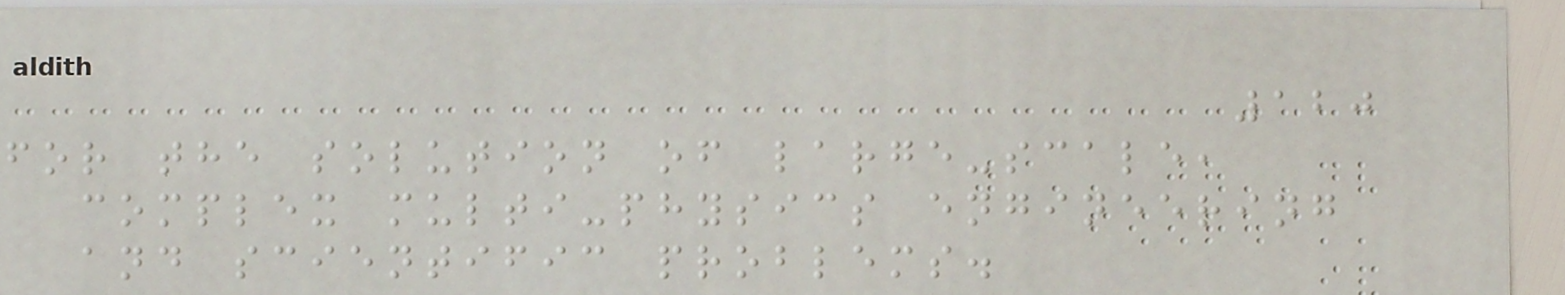120
for the solution of large-scale,
complex multi-physics engineering
and scientific problems.
